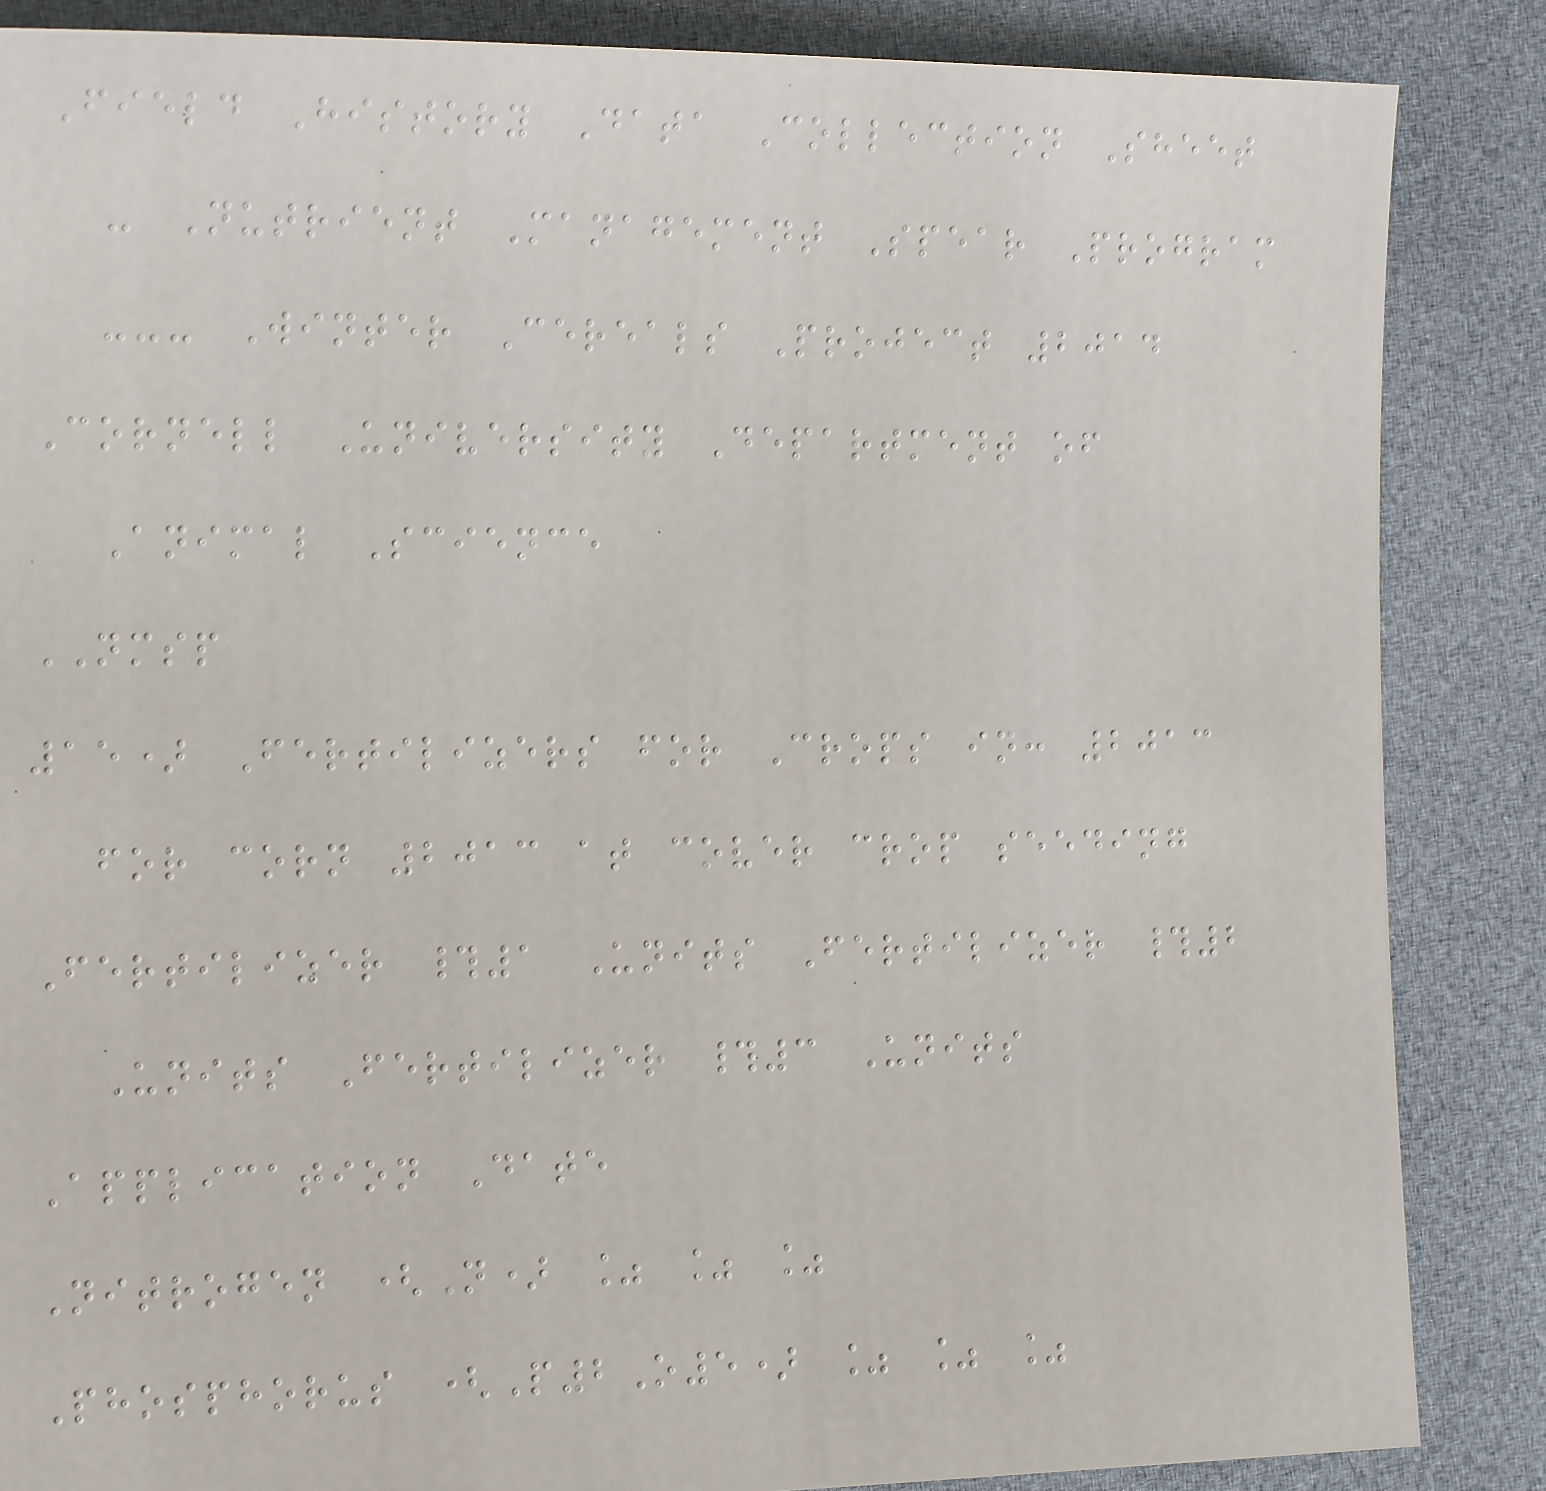Field History Data Collection Sheet
- Nutrient Management Spear Program
--- Winter Cereals Project 2014
Cornell University Department of
Animal Science
NMSP
15) Fertilizers for Crops in: 2013
for corn 2013 at cover crop seeding
Fertilizer #1 Units Fertilizer #2
Units Fertilizer #3 Units
Application Date
Nitrogen (N) % % %
Phosphorus (P2O5) % % %
